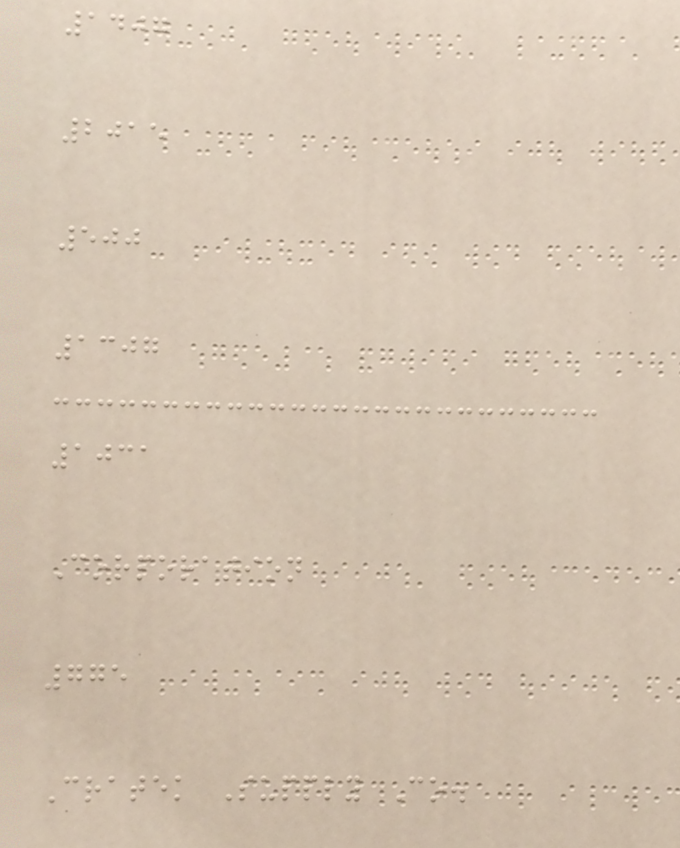1407
2015
500
1307
1031
Corporation
775
Cratek Supply Co.
